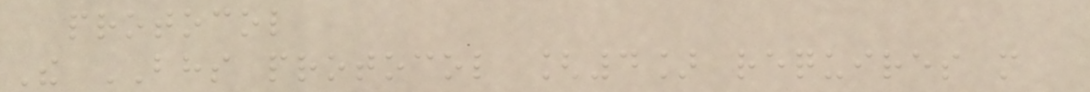protocol
The BHS protocol [4] requires more
